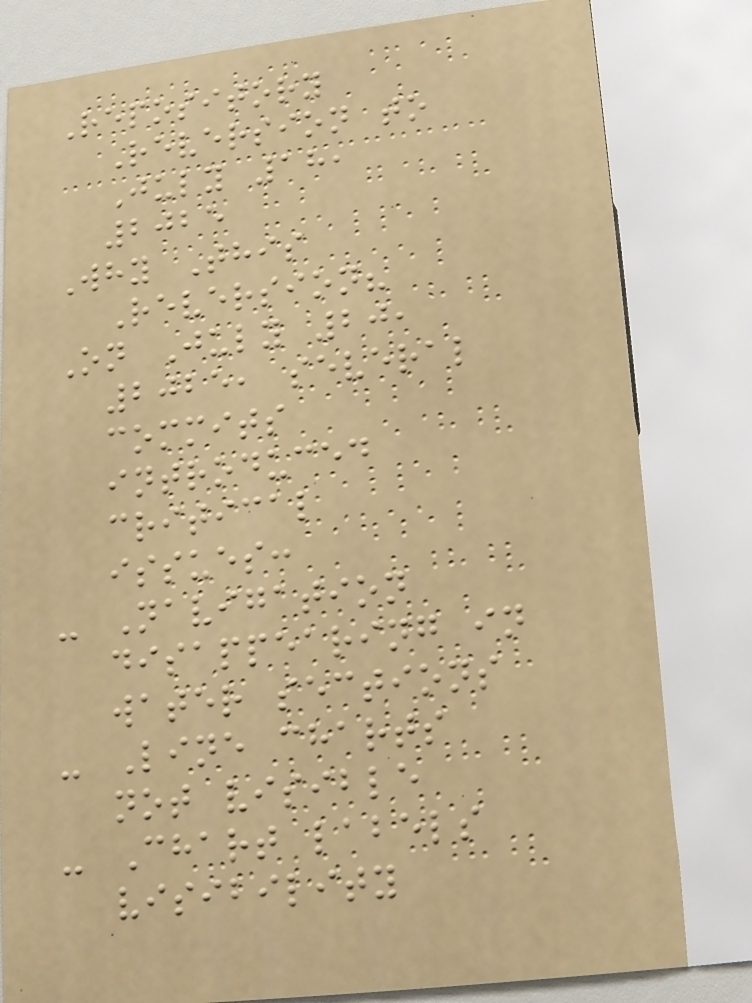Repository
Reversion to
July 18,
2025
Why This
Reversion?
On July 20,
2025, several
commits
introduced
critical
issues:
- Navigation
disappearing in
water sections
- Line charts
not visible
- Chart labels
visibility
